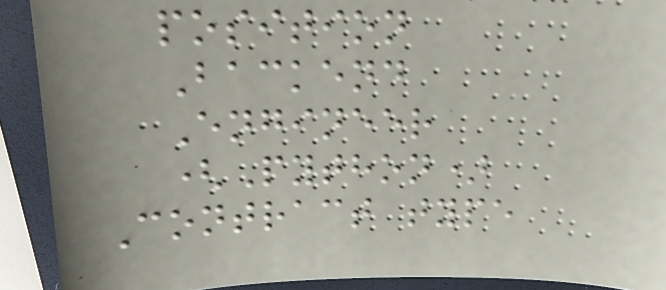position
Backend
Engineer
(Python)
Contract type
